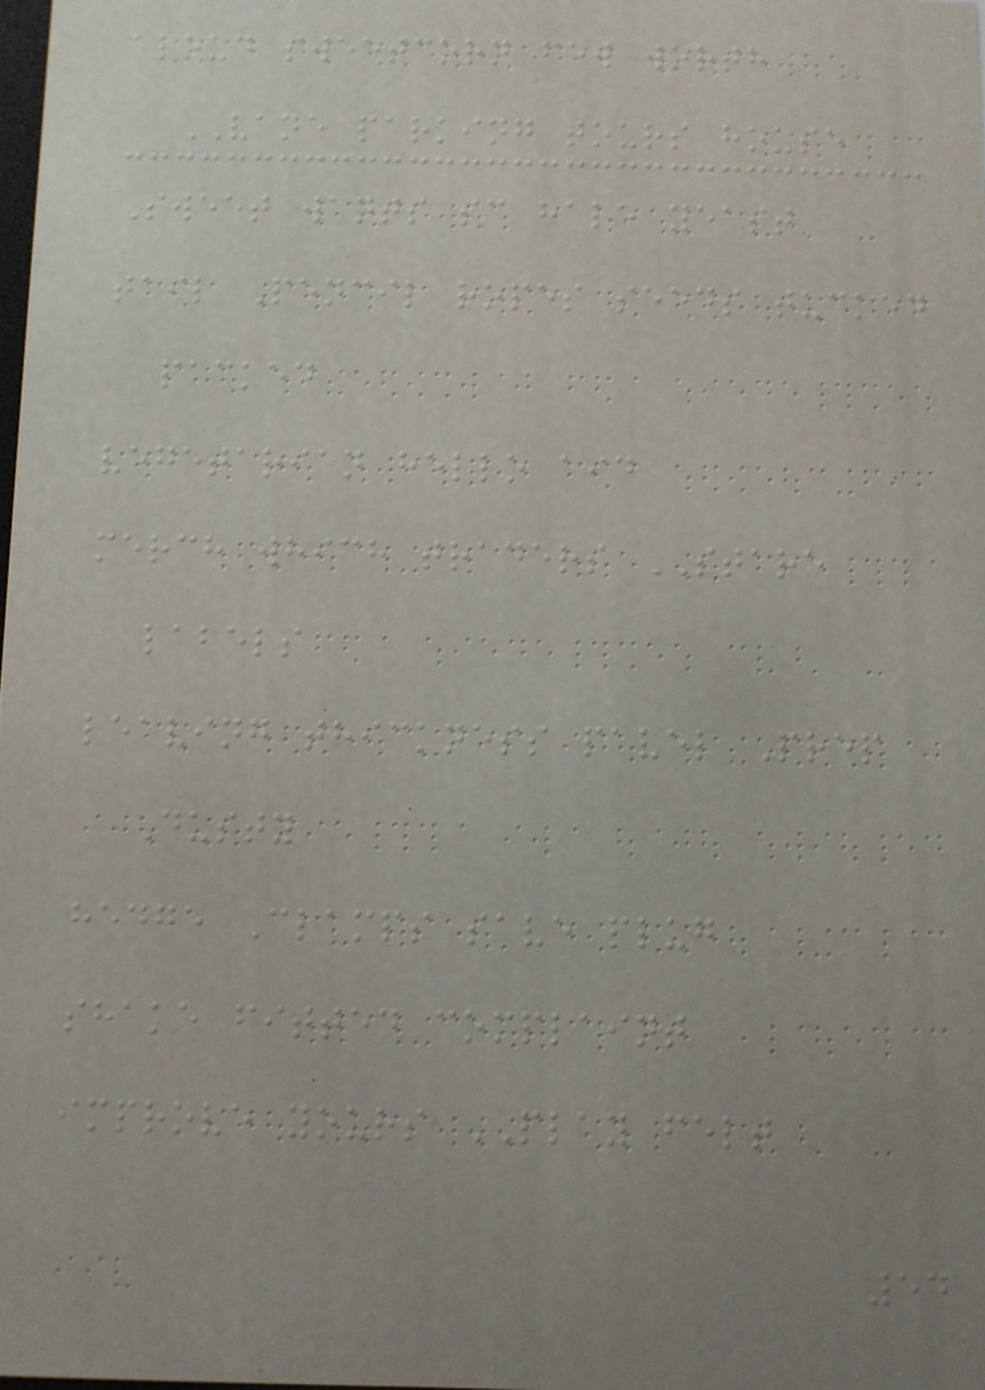aloud sweetcorn few worth
VANE parking tours house
Sweet wants sc hale yeast
tail Pencil ropes seeds tucked
packed
vegetarian hello aid
merch which traders STARE
labels
leaving thickness pavel Prep
Dusty
hedge Clamps save plug
shake fitted complaint
improve yours PLAY felt
54
